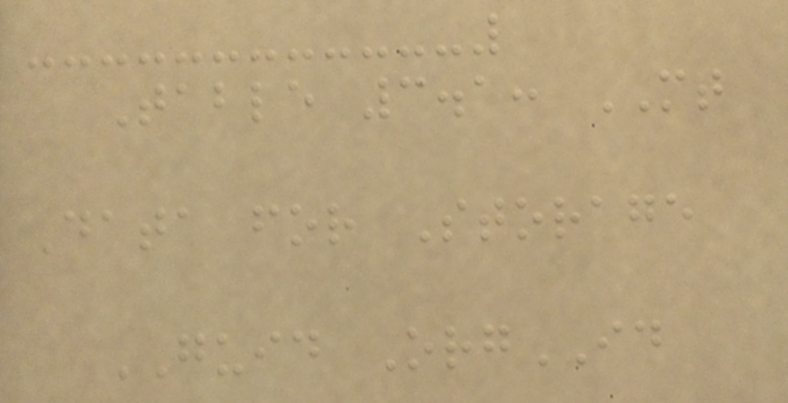Table 3.1: MT
Data for Storage
GUID OrgID
